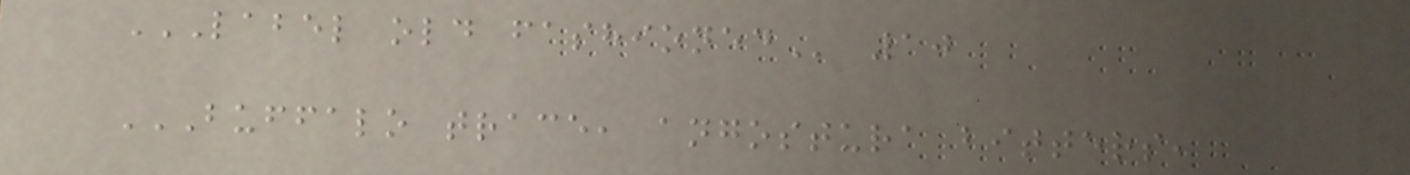LABEL OLD FASHIONED 10
BUFFALO TRACE, ANGOSTURA BITTERS,
